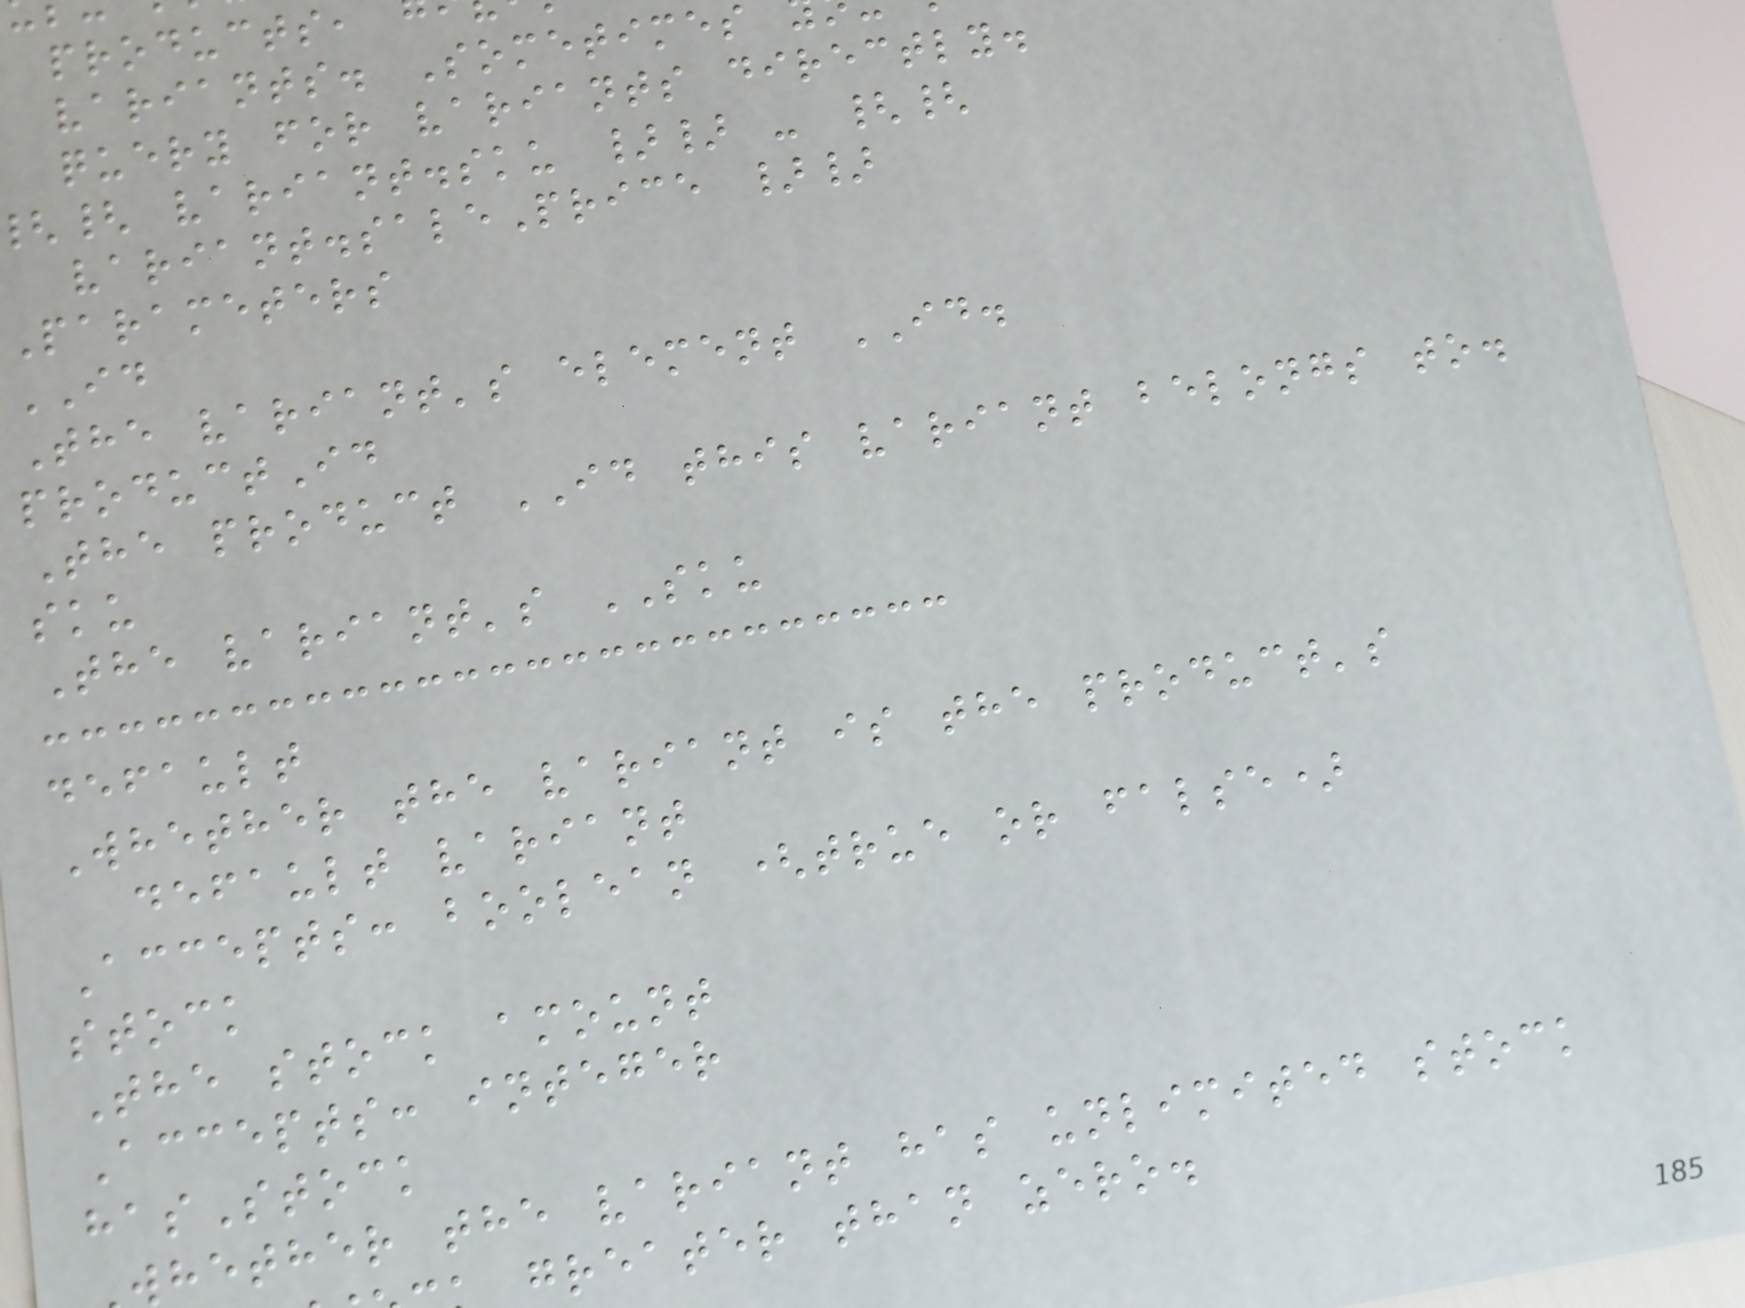products,
variants. Sometimes
query for variants directly.
{ variant.sku }} - {{
variant.salePrice }}
Parameters
ID
The variant's element ID.
productId
The product ID this variant belongs to.
sku
The variant's SKU
default
Whether the variant is the product's
default variant
Accepts: boolean (true or false)
stock
The stock amount
Accepts: integer
hasStock
hether the variant has unlimited stock
greater than zero.
